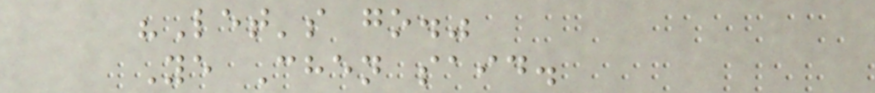"Let's go."
Ye Chen said.
